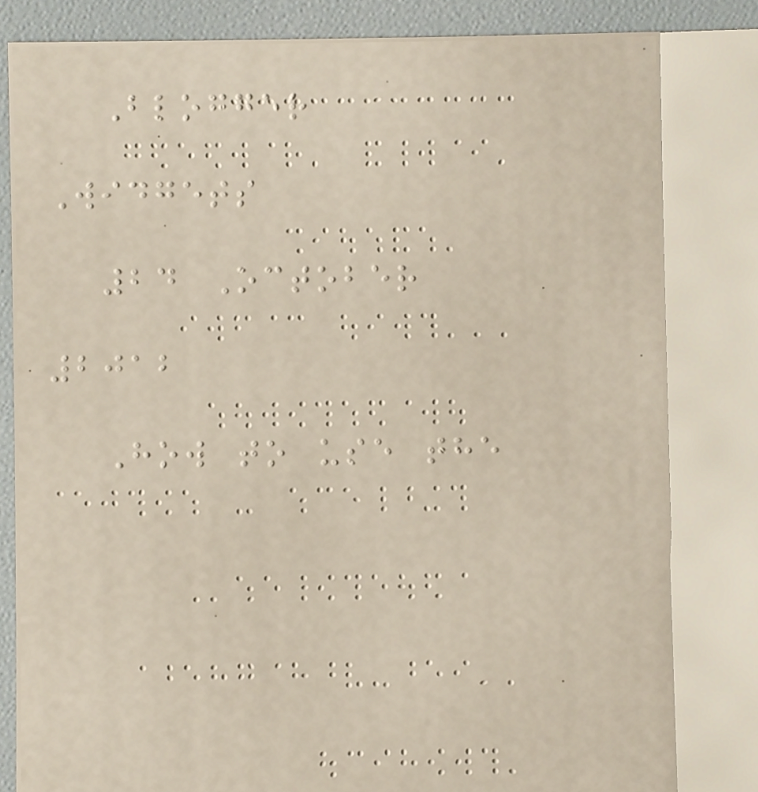Blogger
Widgets
24 October
2012
How to use the
